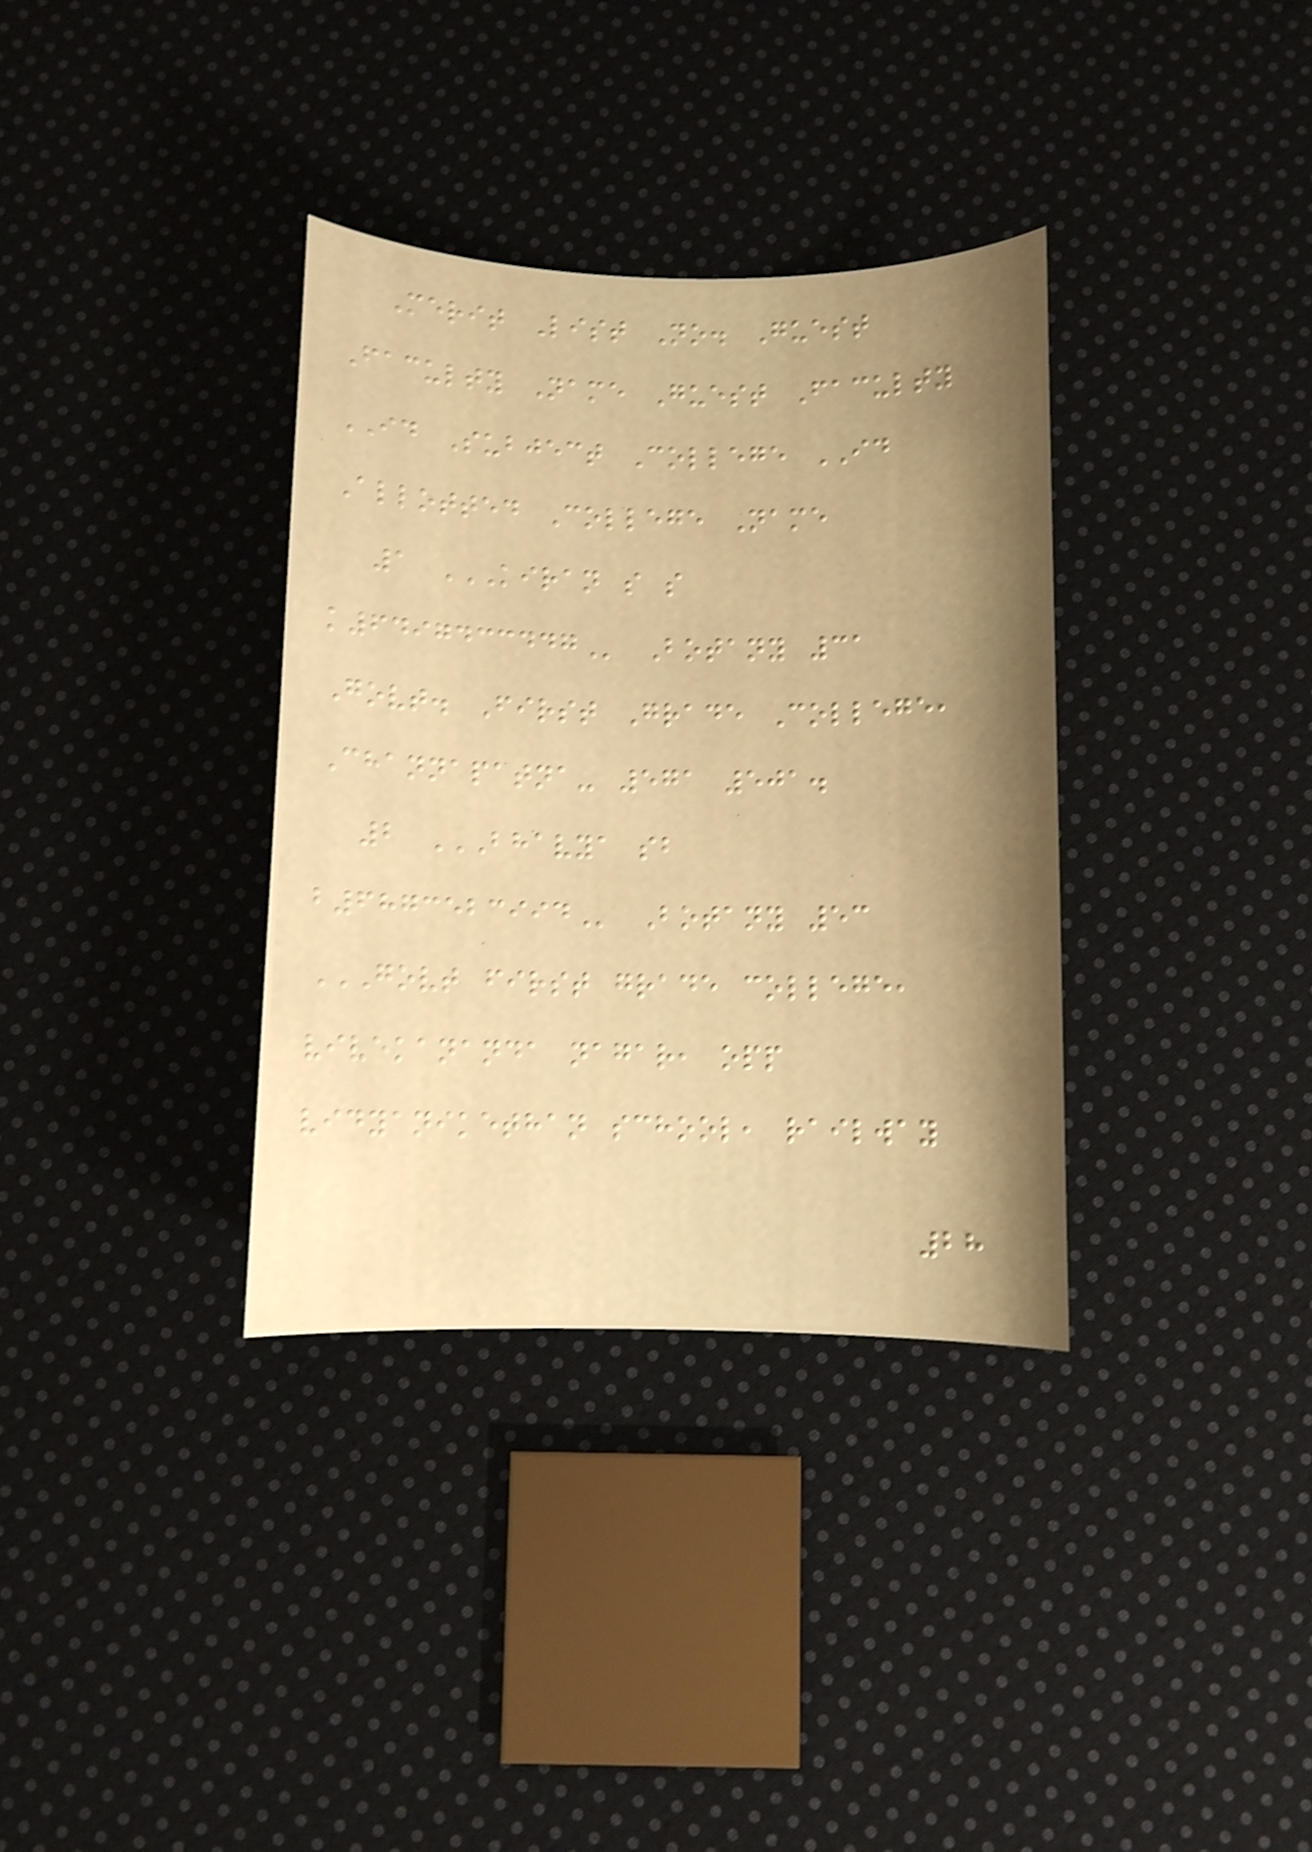Merit List No. Guest
Faculty Name Guest Faculty
ID Subject College ID
Allotted College Name
1 KIRAN S S
K6497433447 Botany 31
Govt. First Grade College,
Channapatna- 571 501.
2 BHAVYA SB
B6873523994 Botany 53
GOVT FIRST GRADE COLLEGE,
VIVEKANANDA NAGAR, OPP
VIDYANIKETHAN SCHOOL, RAILWAY
28
